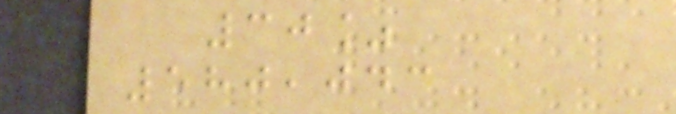30%
580,043
